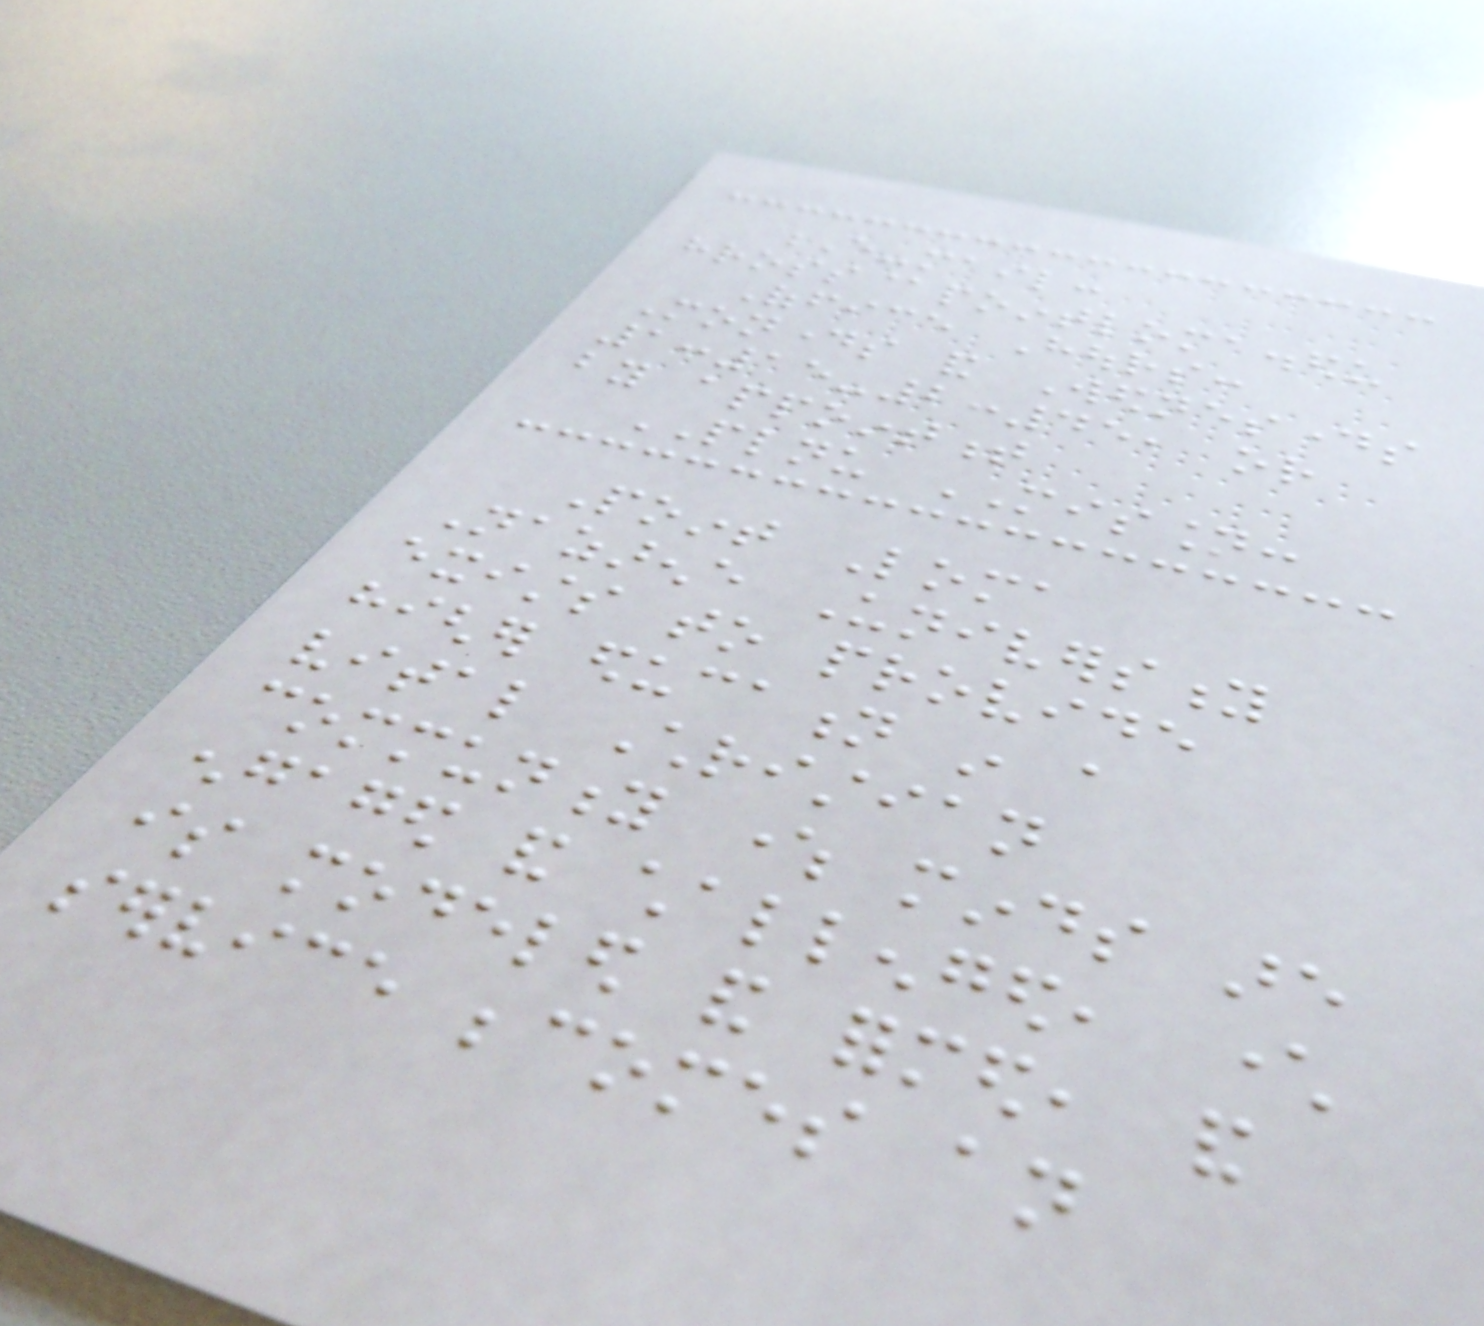E-mail:
hross@pointloma.edu
Office Hours:
Mondays and Wednesdays
1:15-2:45, or
by appointment
PLNU MISSION:
Point Loma
Nazarene University
exists to provide
higher education in a
vital Christian
community where minds are
engaged and challenged, character
is modeled and formed, and
service becomes an
